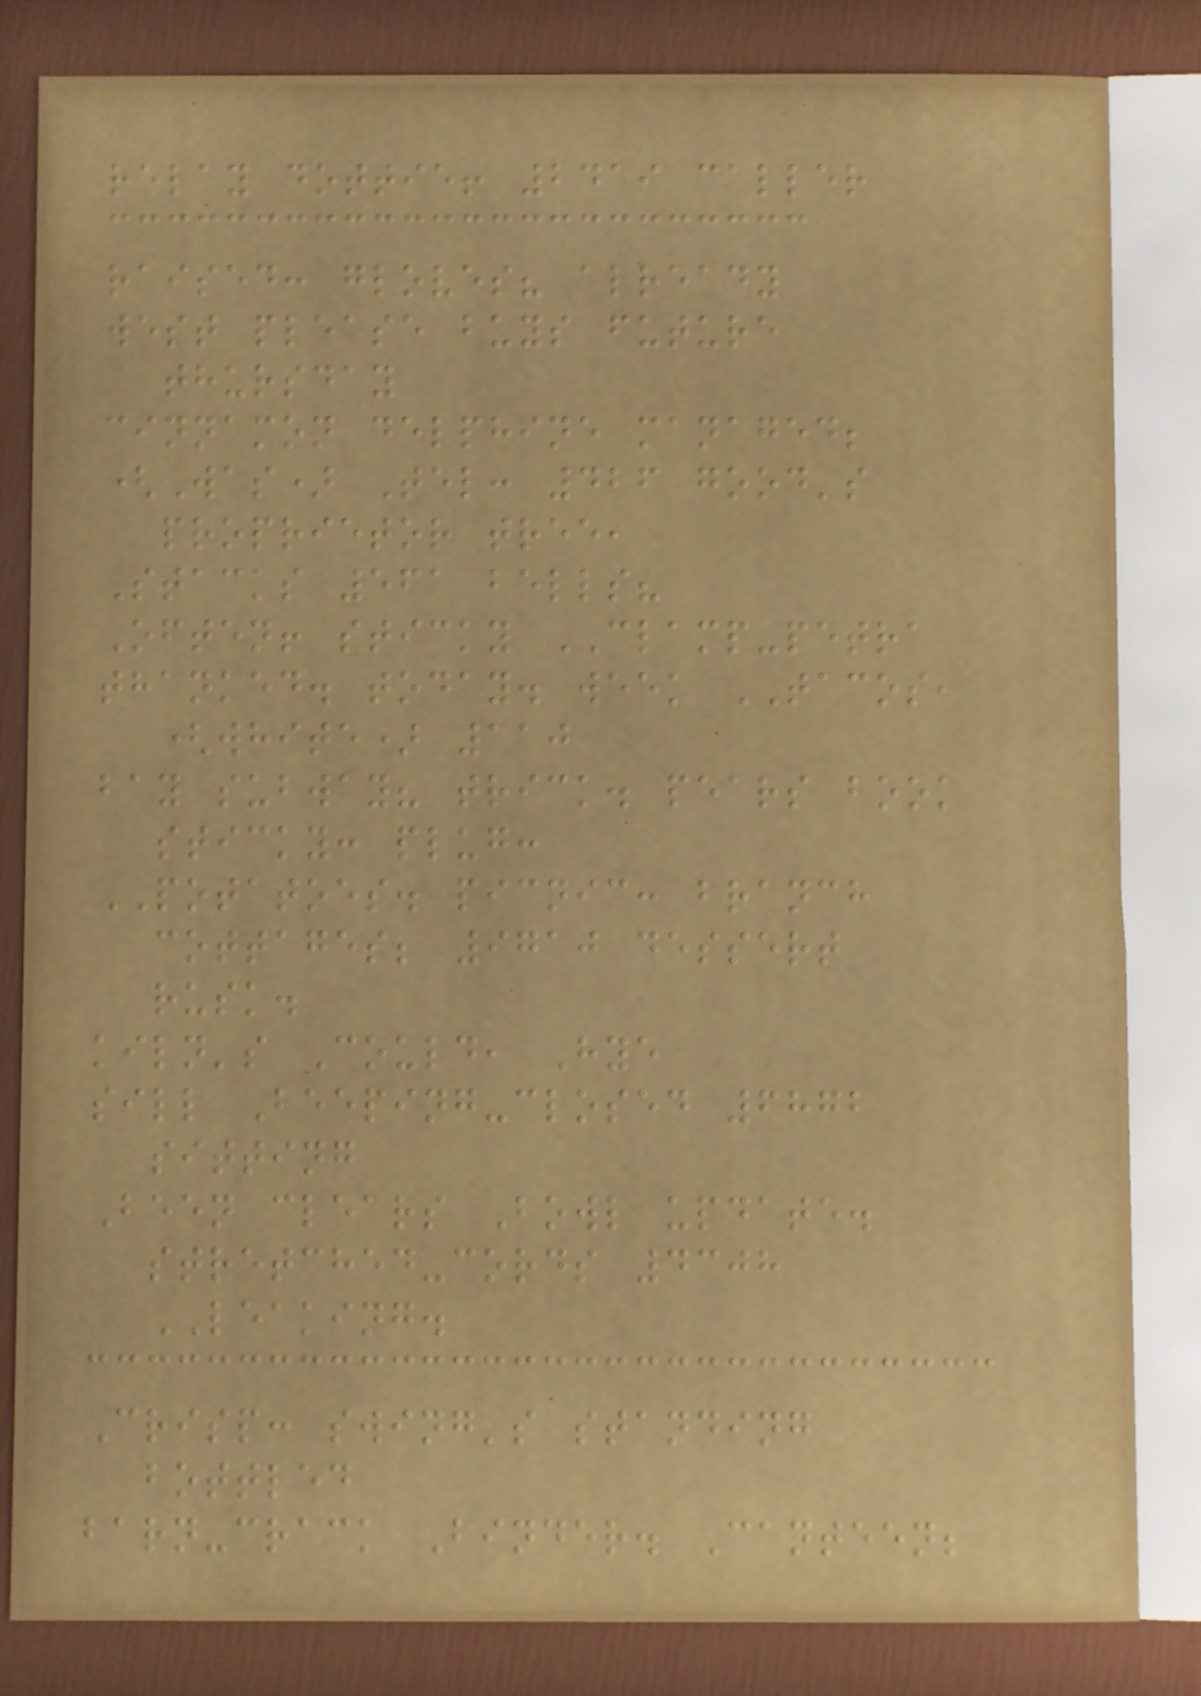relay dottie! 2419 caller
raised: gloves? already
west please buys future
thursday
cinnamon delphine managed;
(Was) Tel: 426 good's
proprietor tree,
Stacks 561 bells?
Often! sticky CLAMP-petra
thanked. today. week TACOS,
(white) 110
bay subway? trick. pears book
sticky: plug:
POTATOES. picnic: branch
cottages; 9710 dessert
rusk.
kiln's Could, Hye
sill Beeping-closed 6872
sitting
Been clears Bowl update.
stretched-cords 4308
LEAKING.
Crisp: swing's standing
bottled
barn-crack Binder. Canteen;
